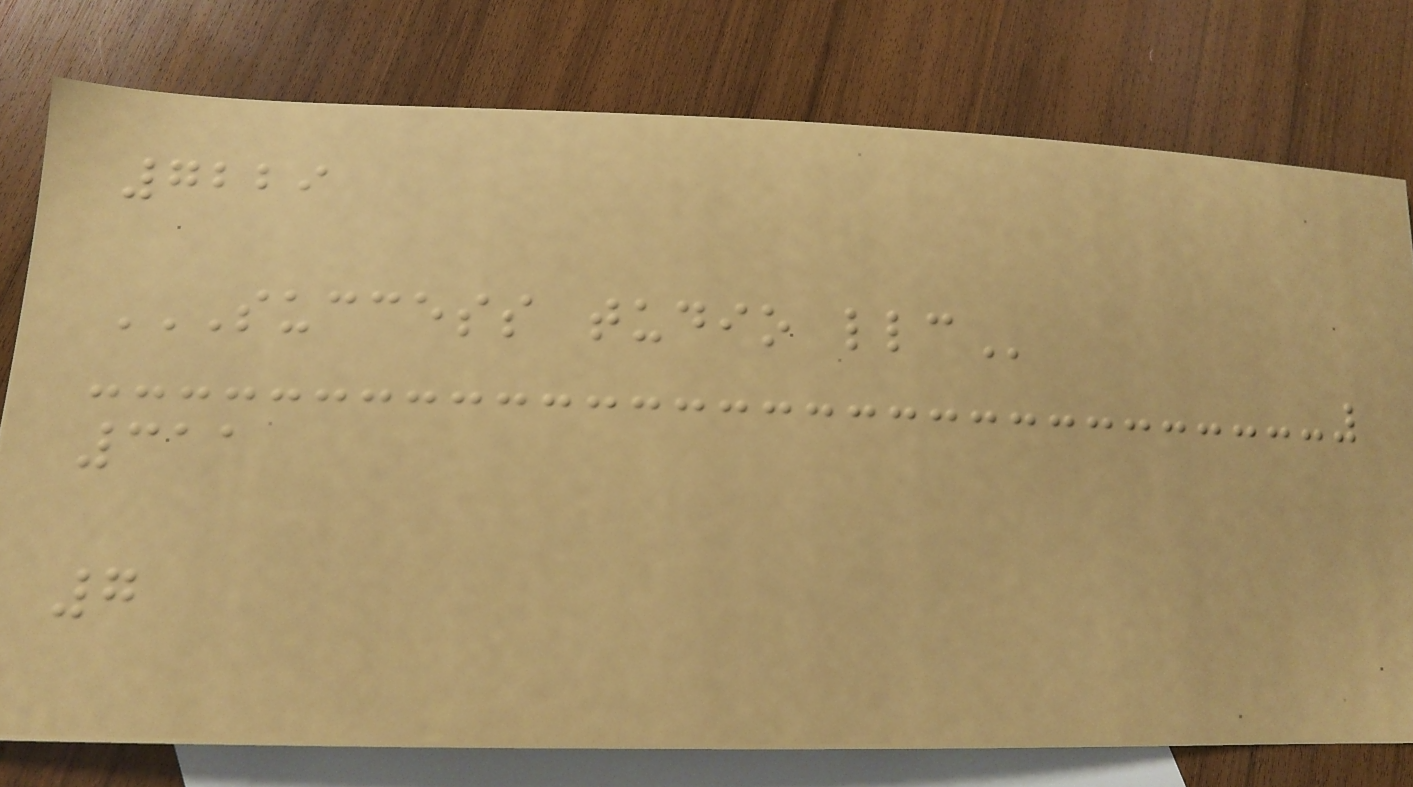7229
SUCCESS TUDIO LLC
311
7
